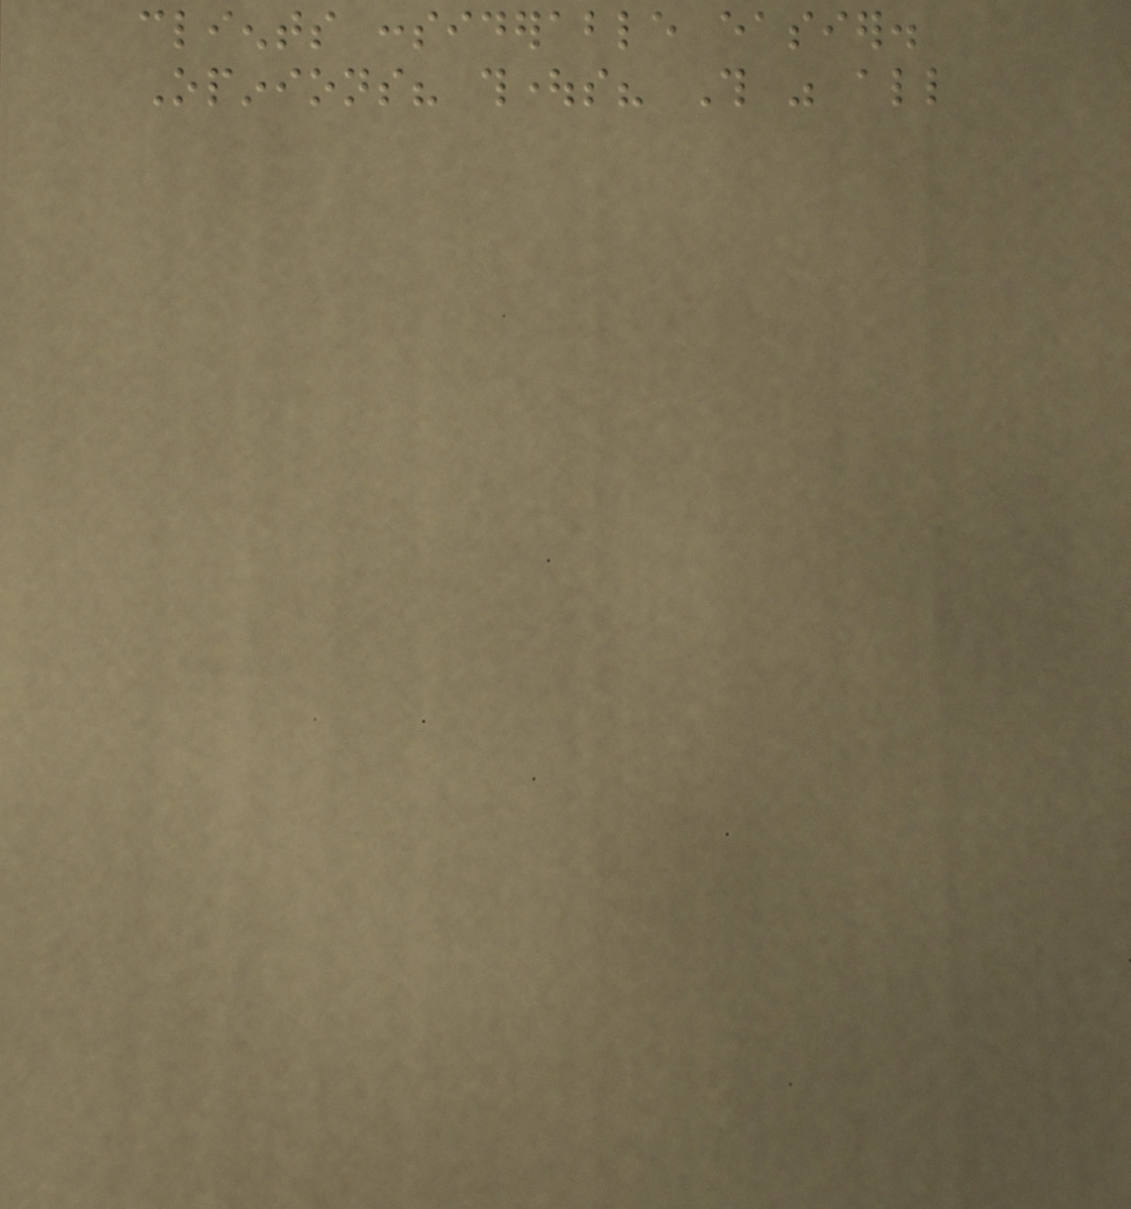clients considerable easier.
Opinions? thoughts? This was all
